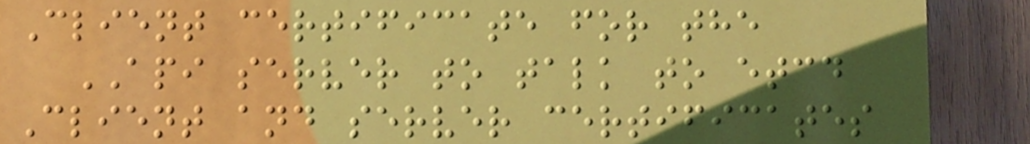Client certificate for the
API server to talk to etcd
Client and server certificates
